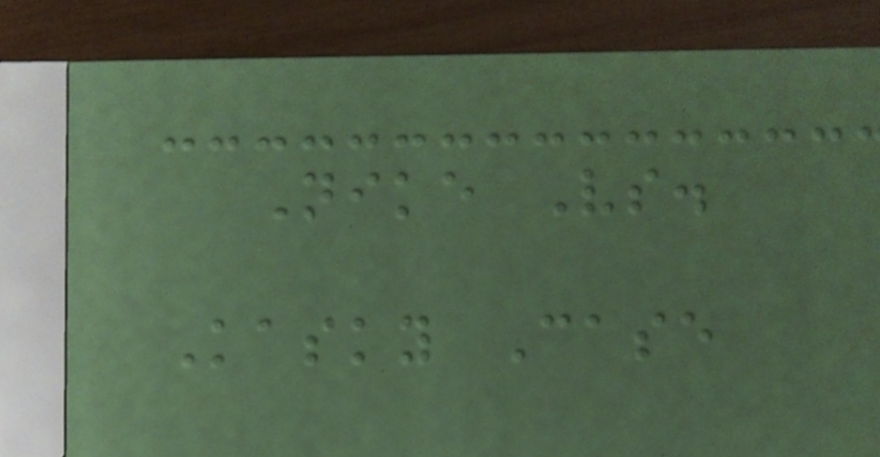Nike Vs.
Kasky Case
